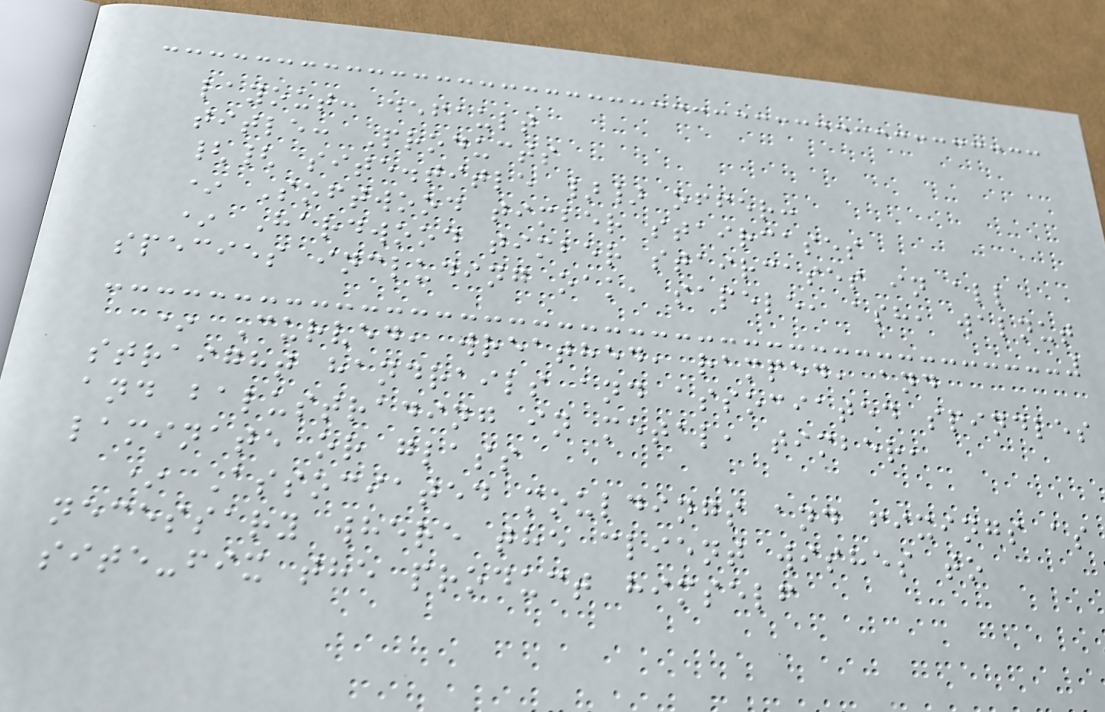layout: default
title: Products
{{ site.title }} offer:
* Softwood timber staircases
* Hardwood timber staircases in all
species including oak, sapele, ash, walnut
* Curved, wreathed, ramped, and
straight handrails and associated spindles
and balustrading in metal, timber,
laminate or glass
* Associated mouldings and fixings as
necessary where the client wishes to
site-fix the product himself
